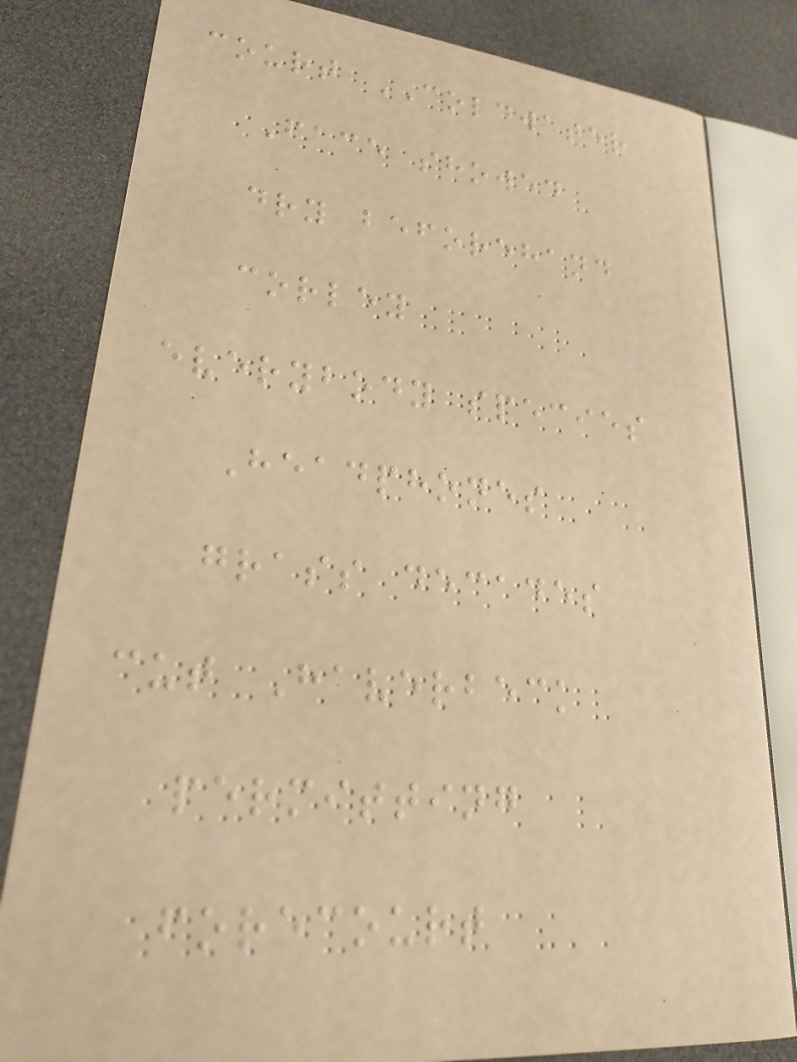court COLDWATER
Face showed
dry beforehand
corley
everybody species
Headphones
grass decades
cut Haverbeck
permitting
forecourt
